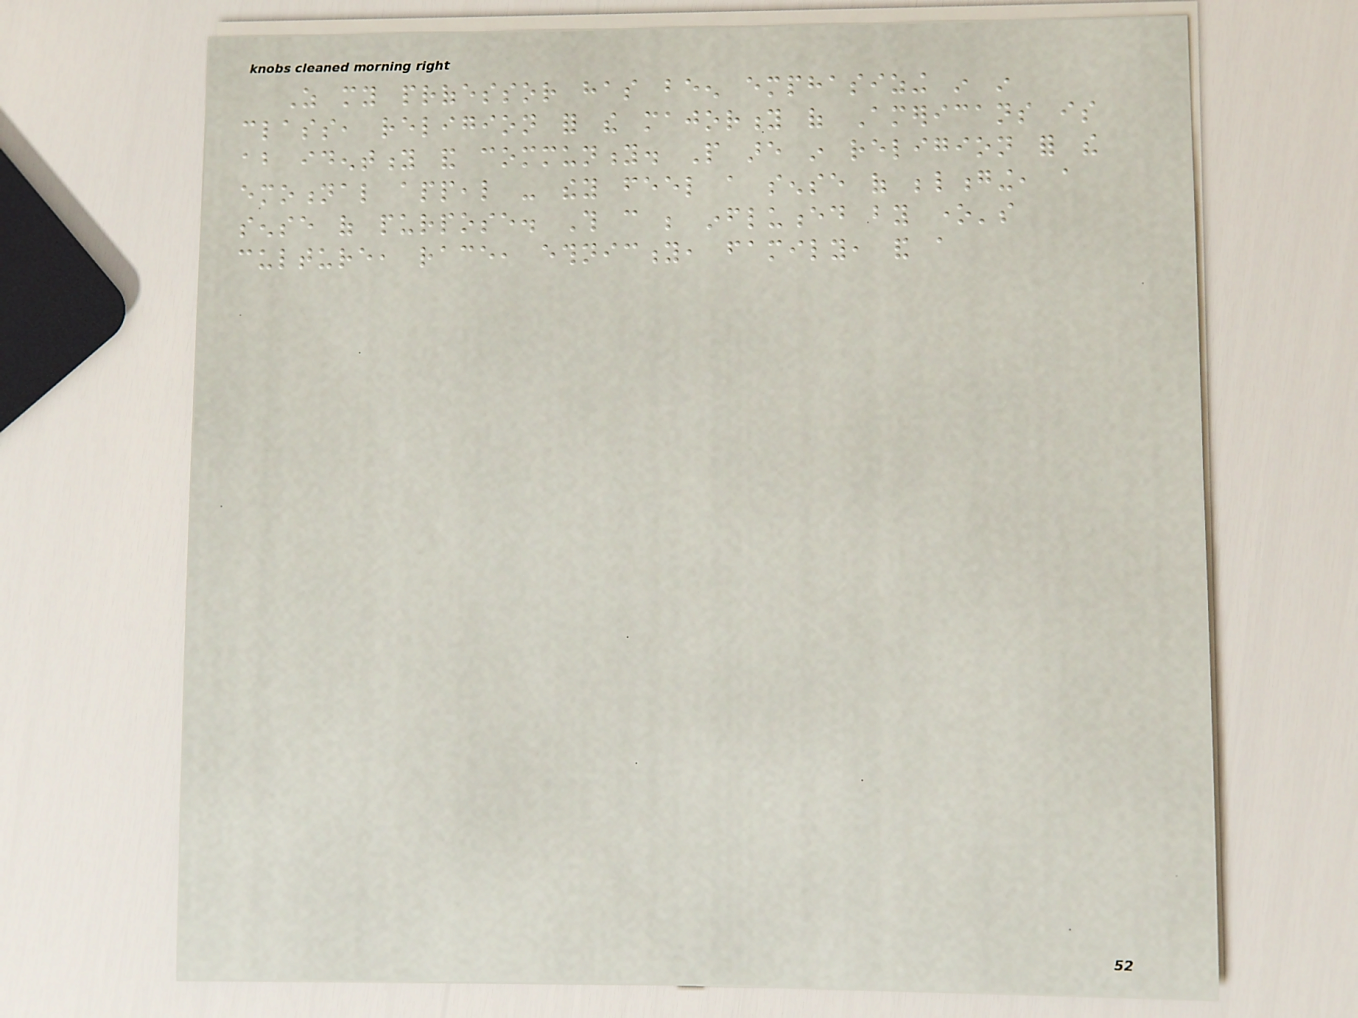As my professor has been emphasizing in in
class, religion for the majority of Americans is
about identity and community. People are in religion for the
emotional appeal - they feel a sense of belonging, a
sense of purpose. This can be influenced by one's
culture, race, ethnicity, family, and a
